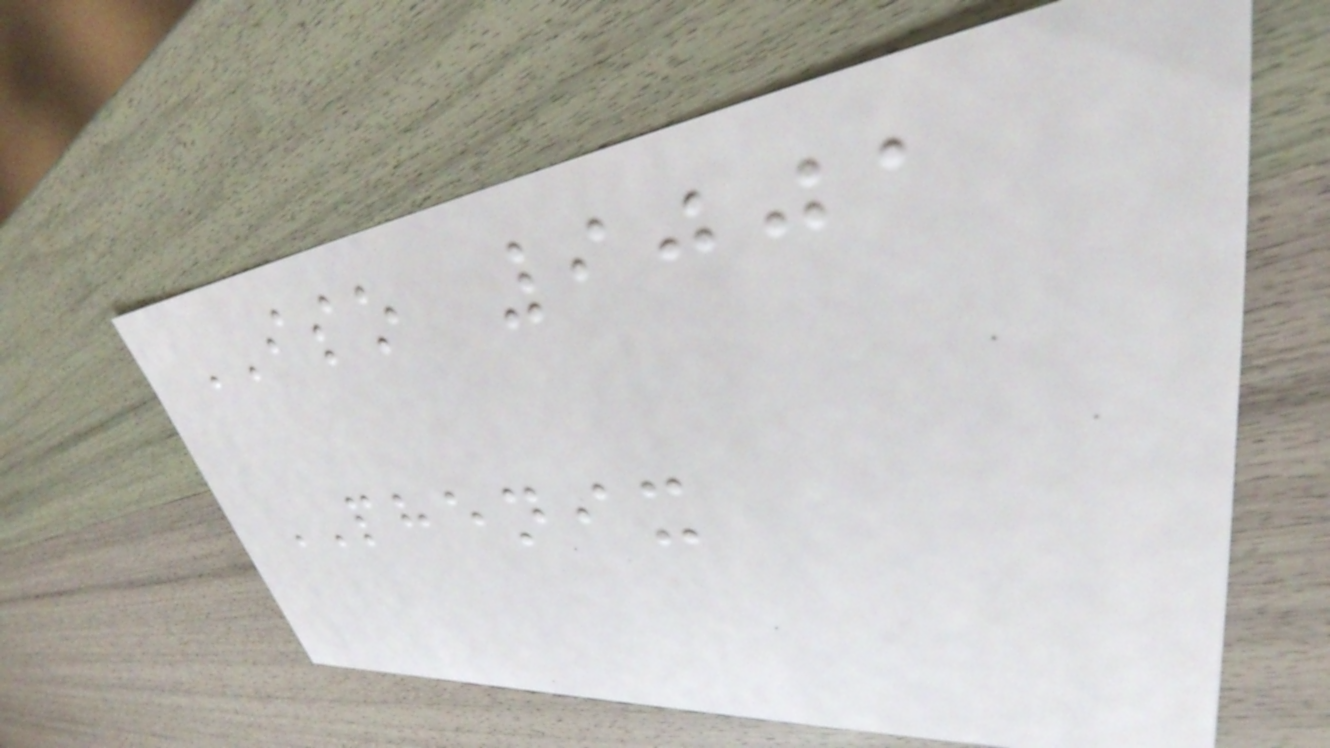ISO 9001
PHENIX
